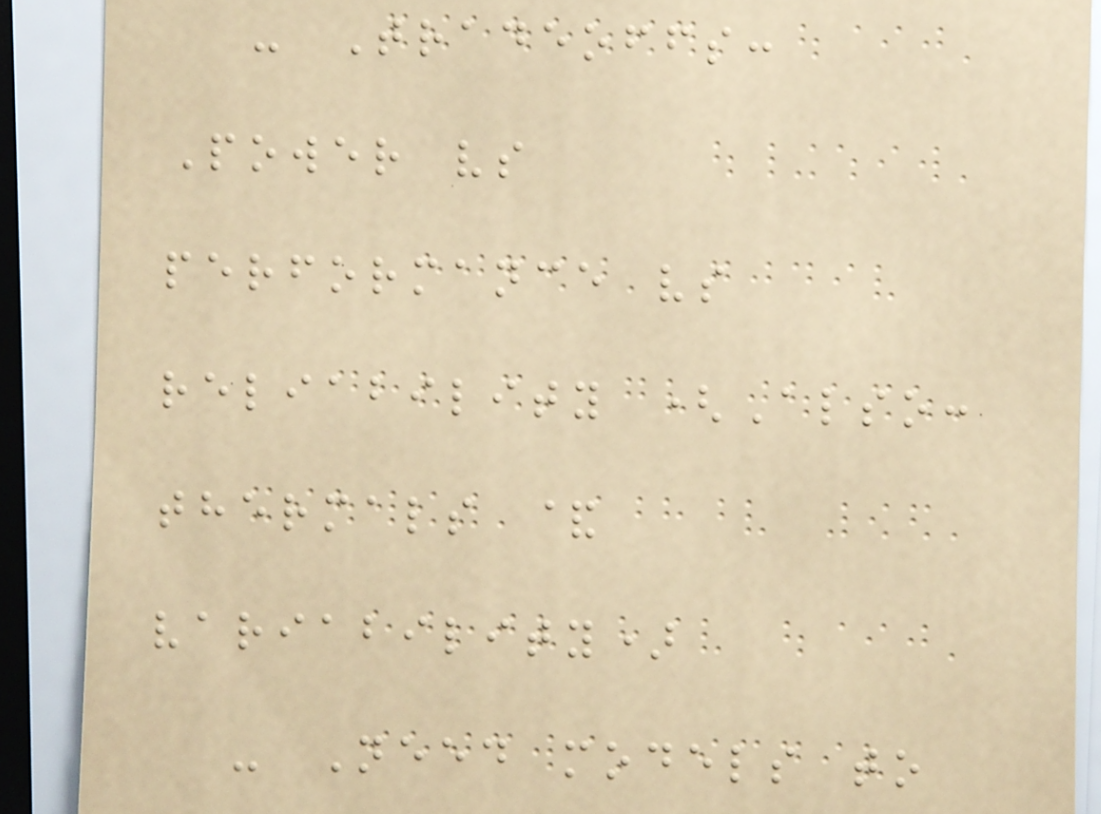- Tradeoffs:
Power vs
performance vs
reliability (Also:
thermals &
variability)
- Need models to
